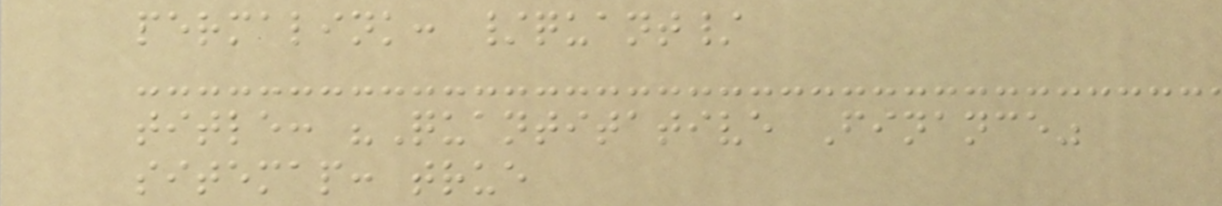permalink: /quant/
title: "Quantitative Finance"
sitemap: true
